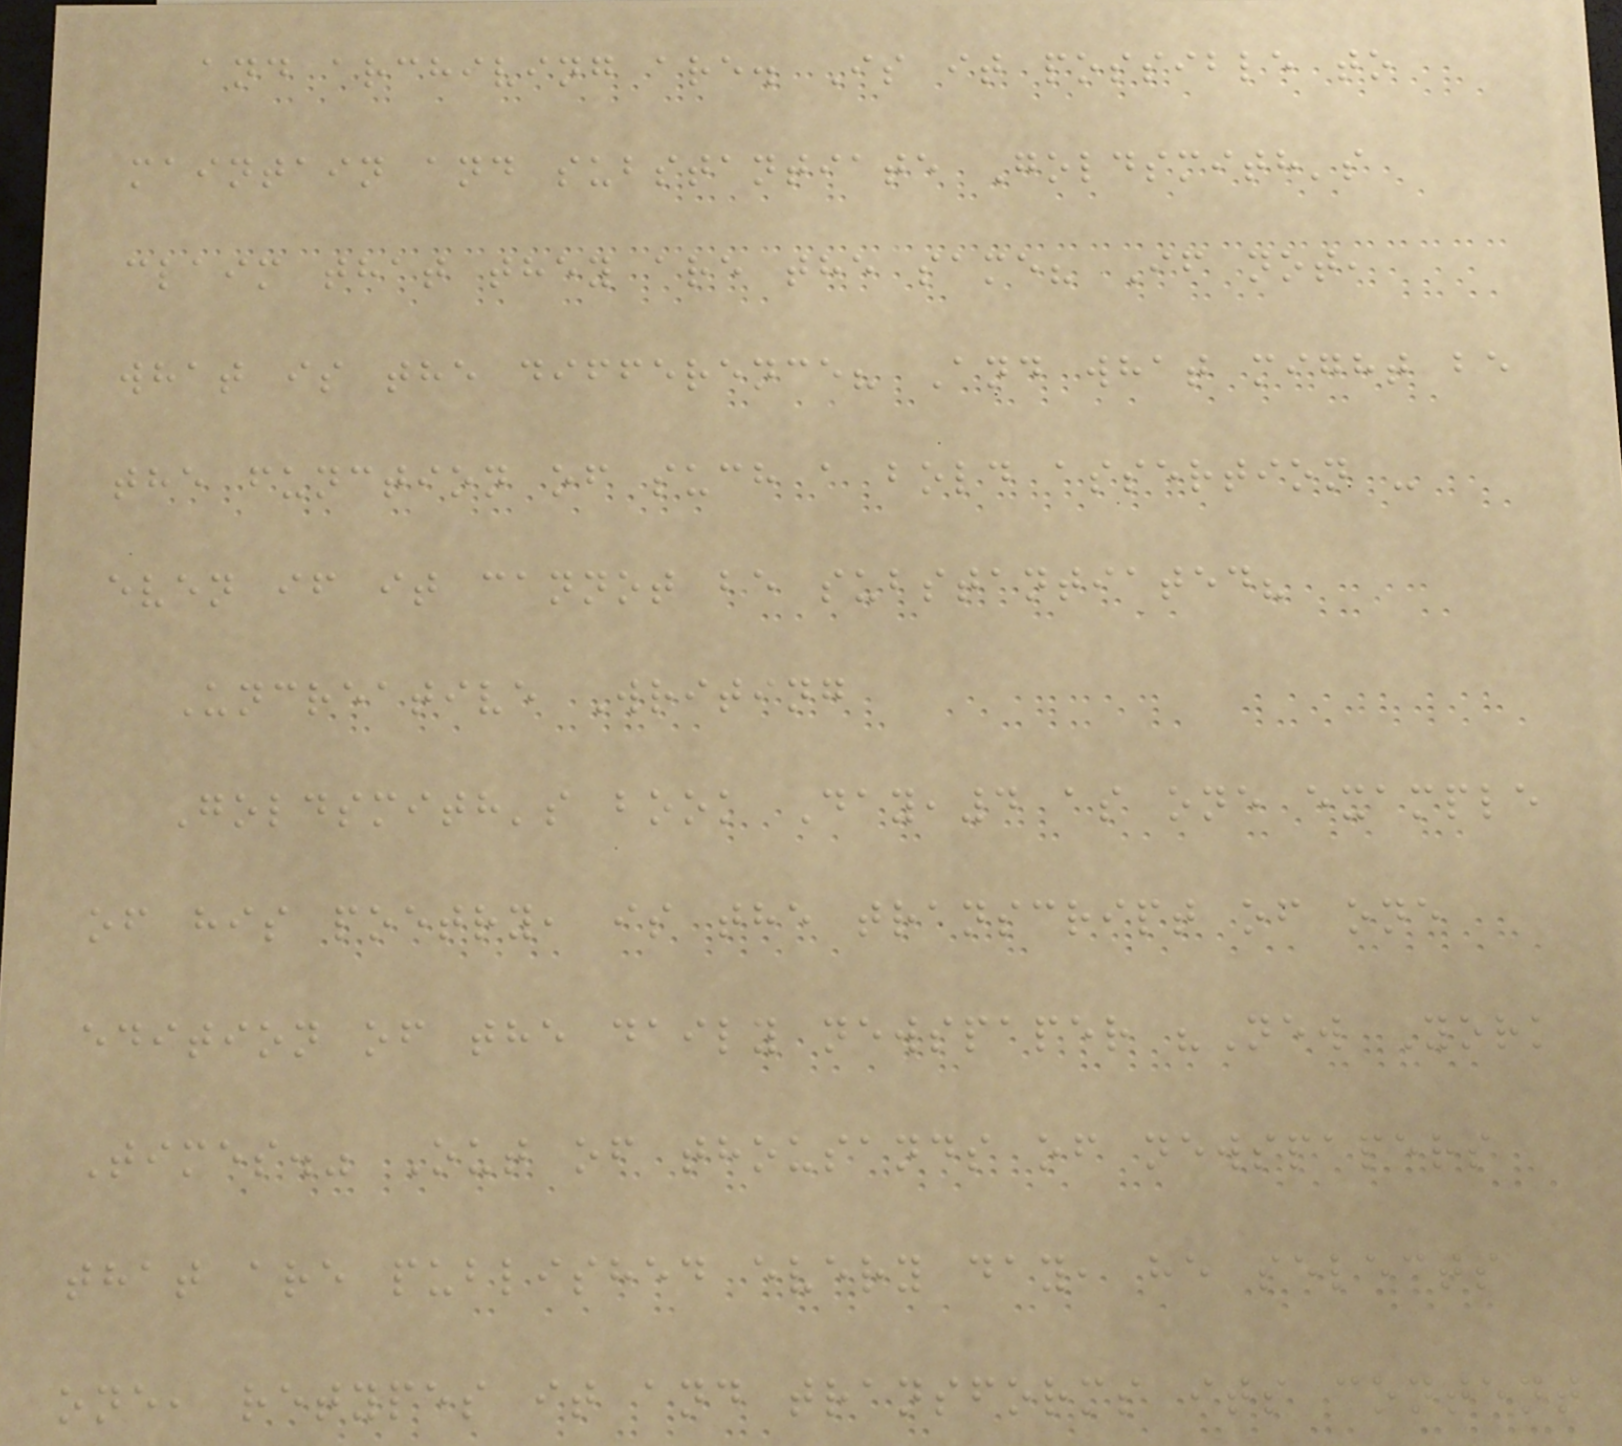and archiving are. Is it possible to
maintain and substantiate Goldsmith's
claim that they are the same? If not,
what is the difference? And what might be
the function of such a bold assertion -
even if it cannot be substantiated?
Uncreative Writing
Goldsmith's book Day,4 as one example
of his poetry, is the transcript of one
edition of the daily newspaper "New York
Times." Out of thousands of newspapers
that are published every day, he selects
one, retypes it and transforms its content
